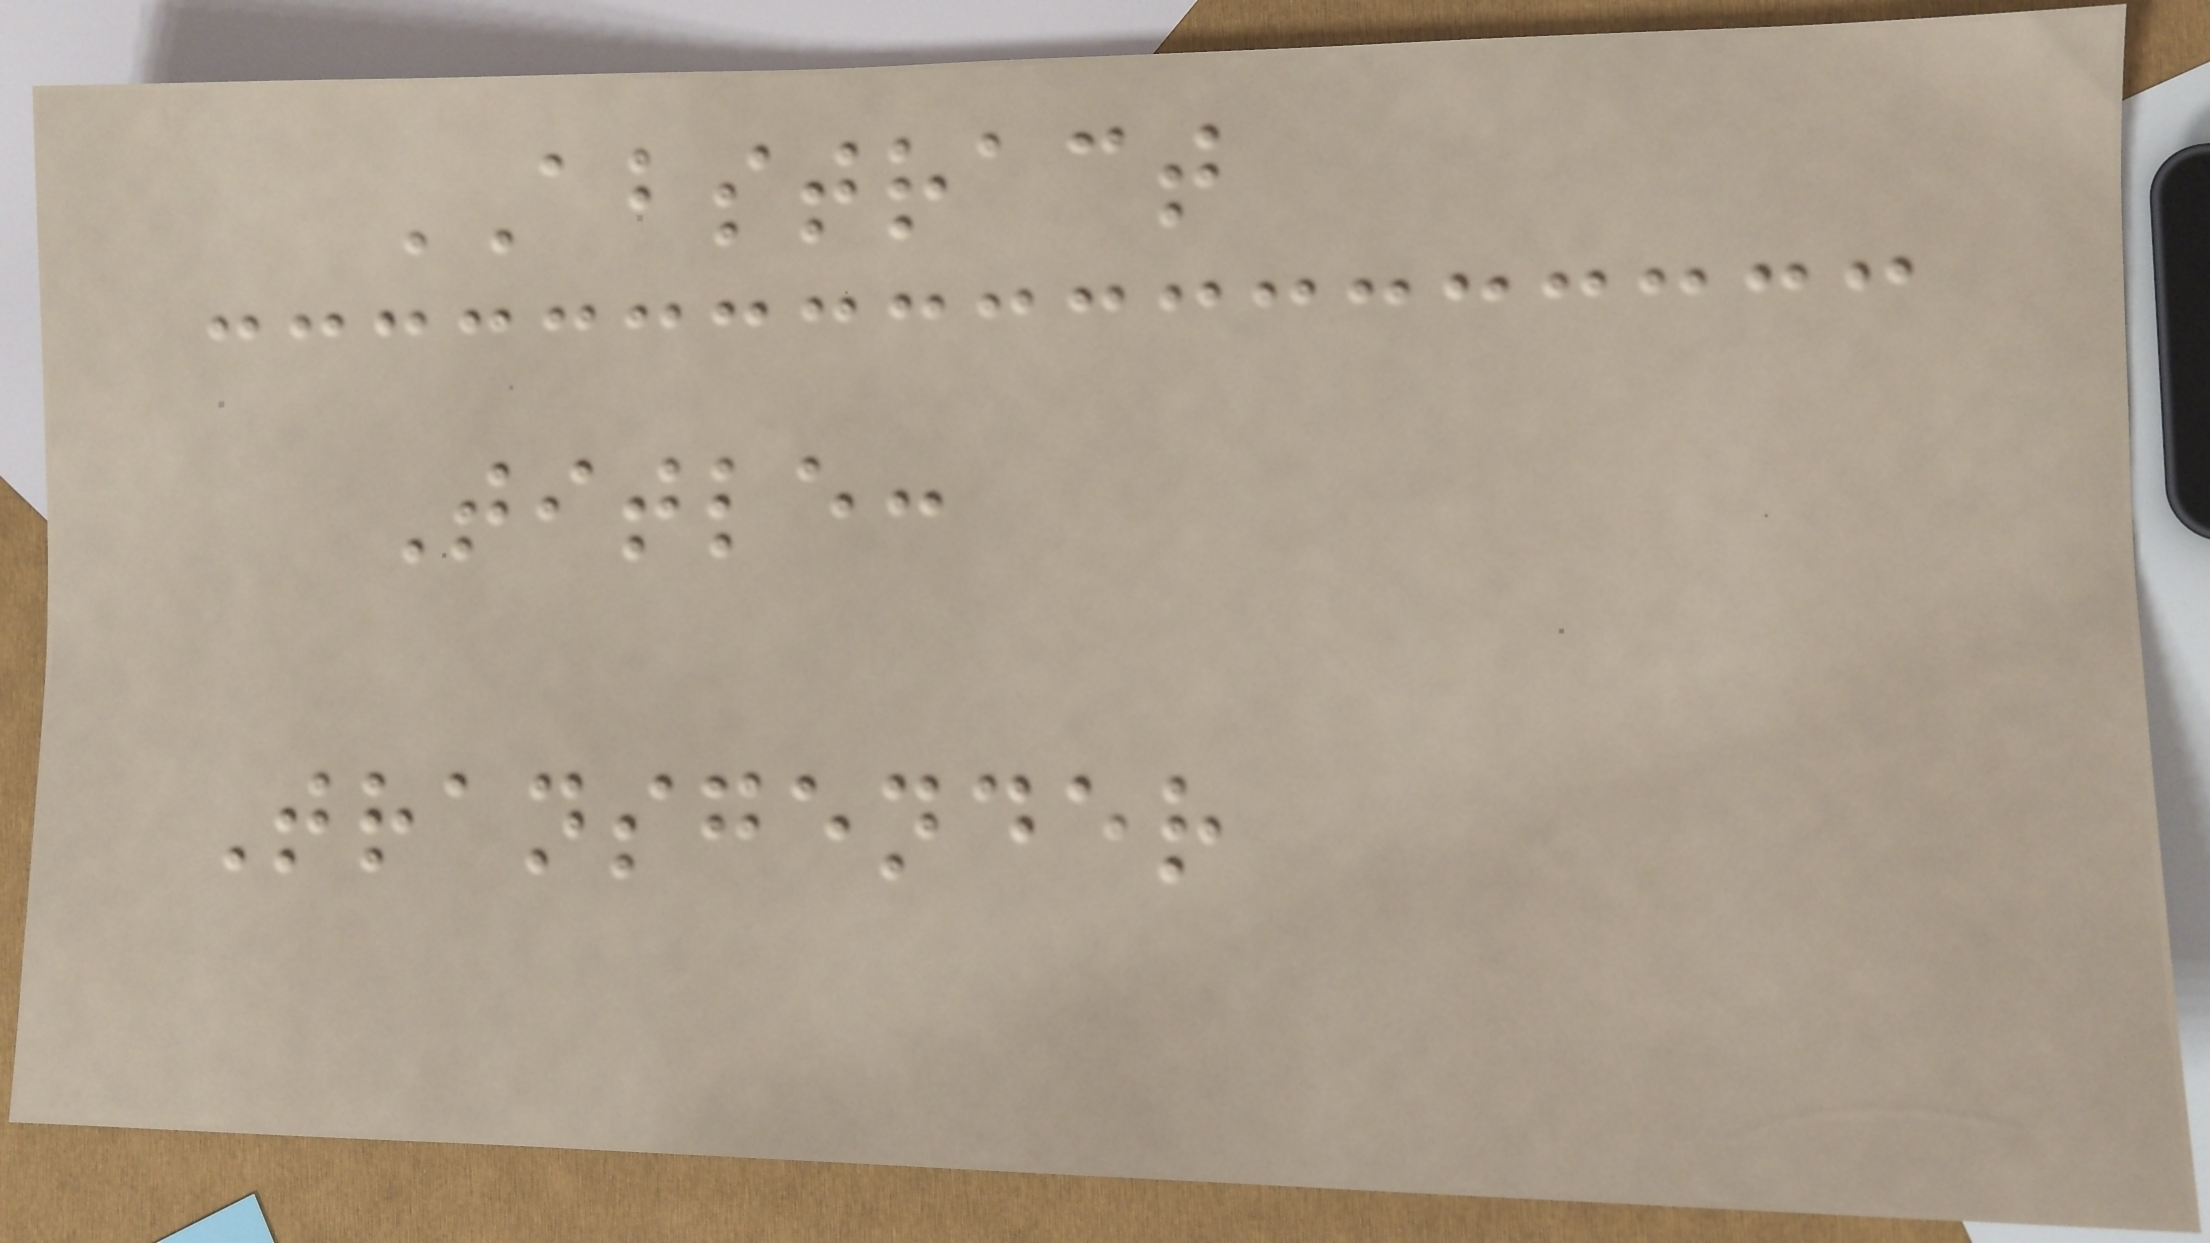ABSTRACT
Title:
Transgender
